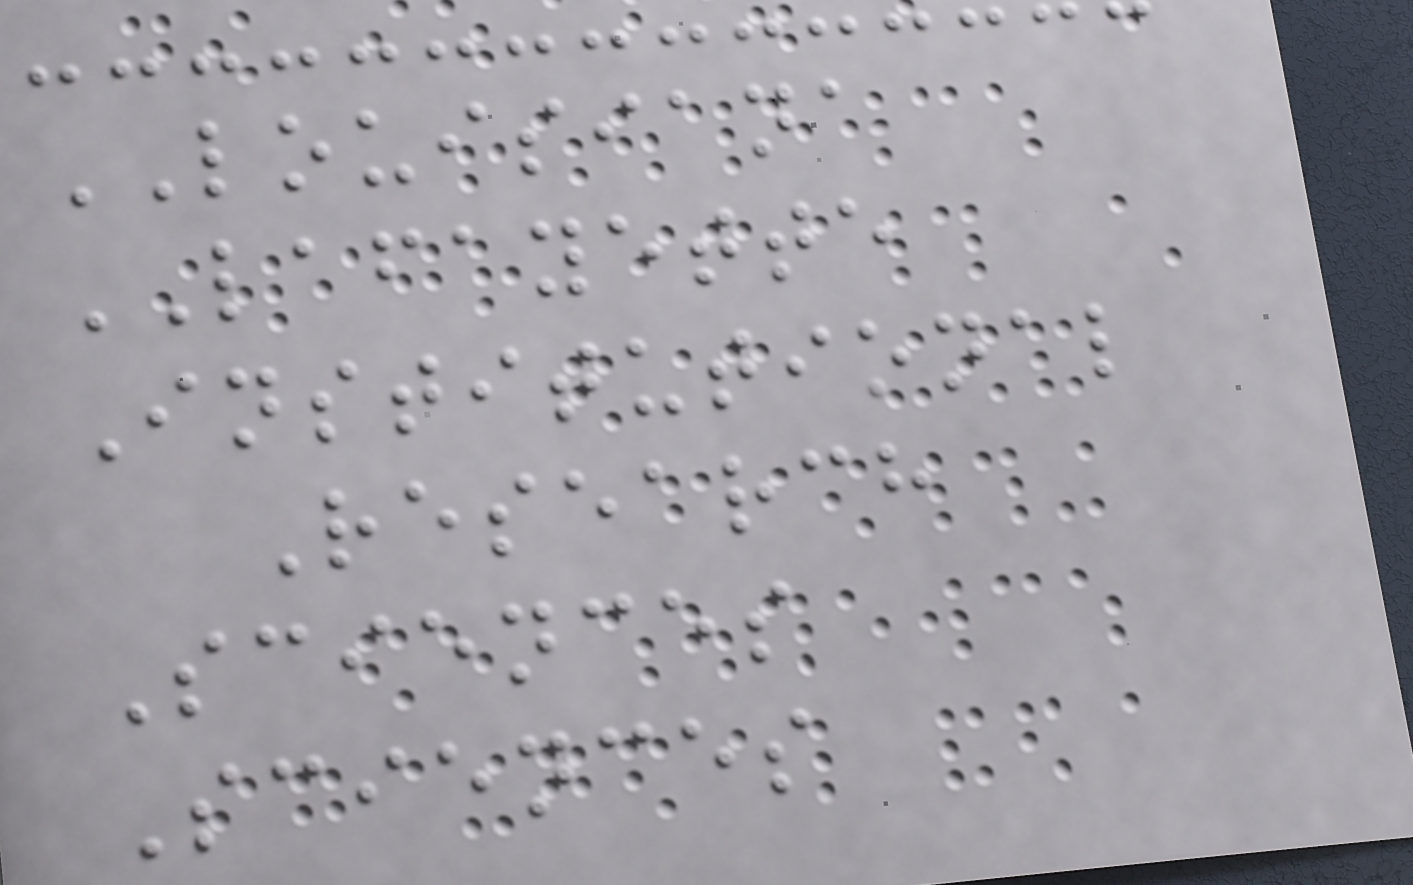LOUISIANA
LAFAYETTE
Institutional
Research
Sciences
Sciences
